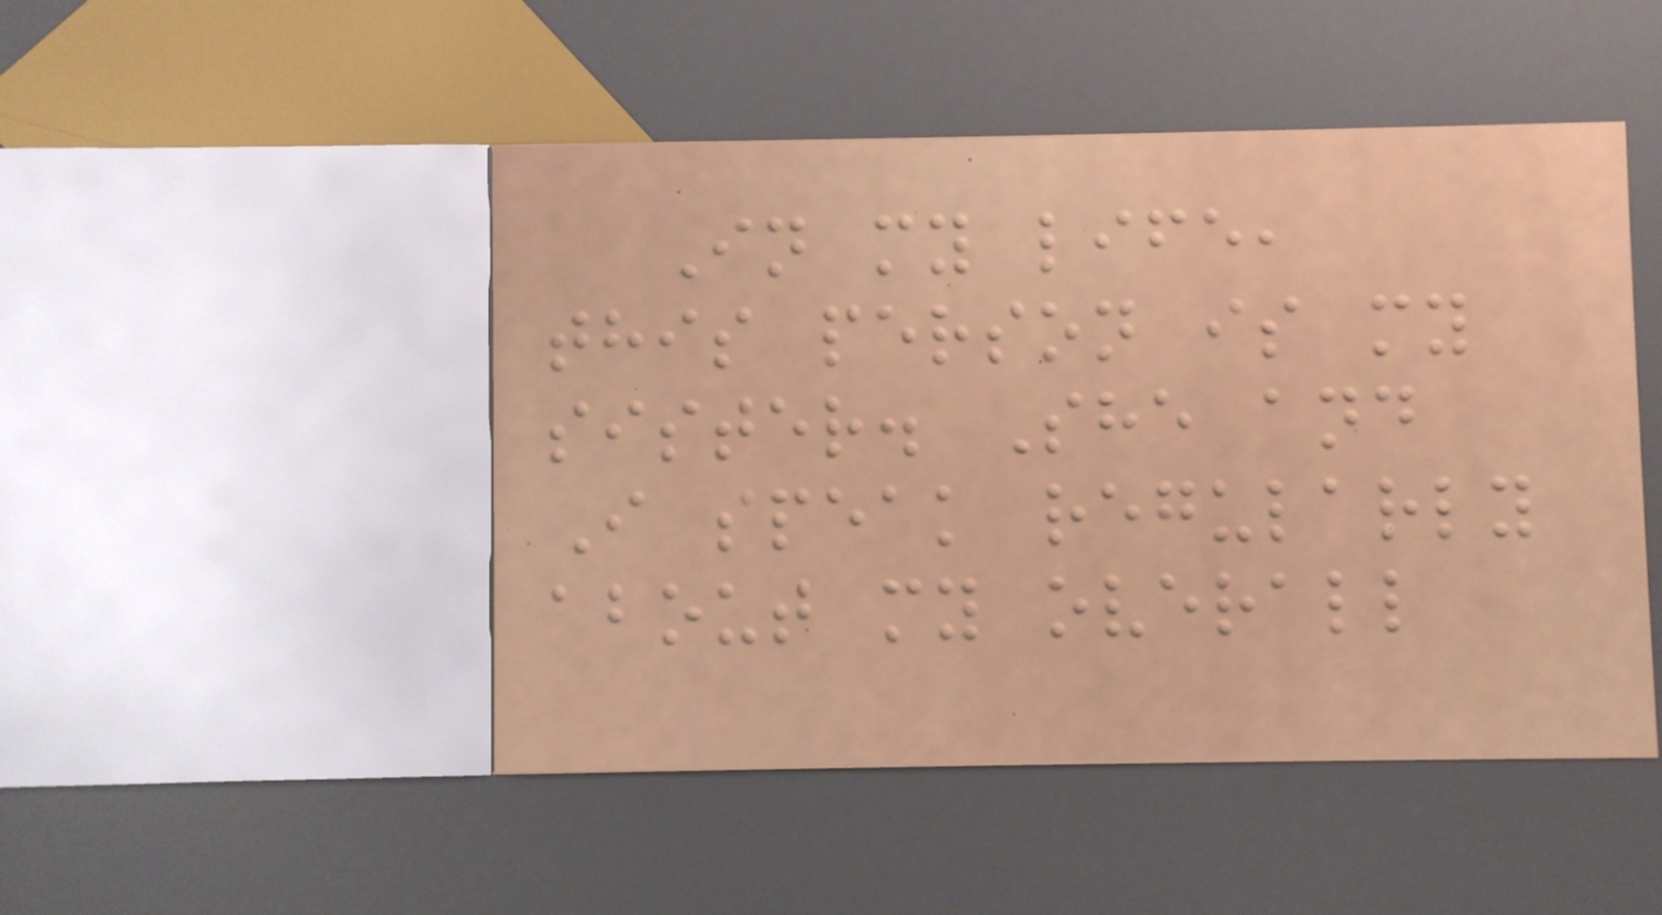In my life,
this person is my
sister. She and
I speak regularly
about my overall
